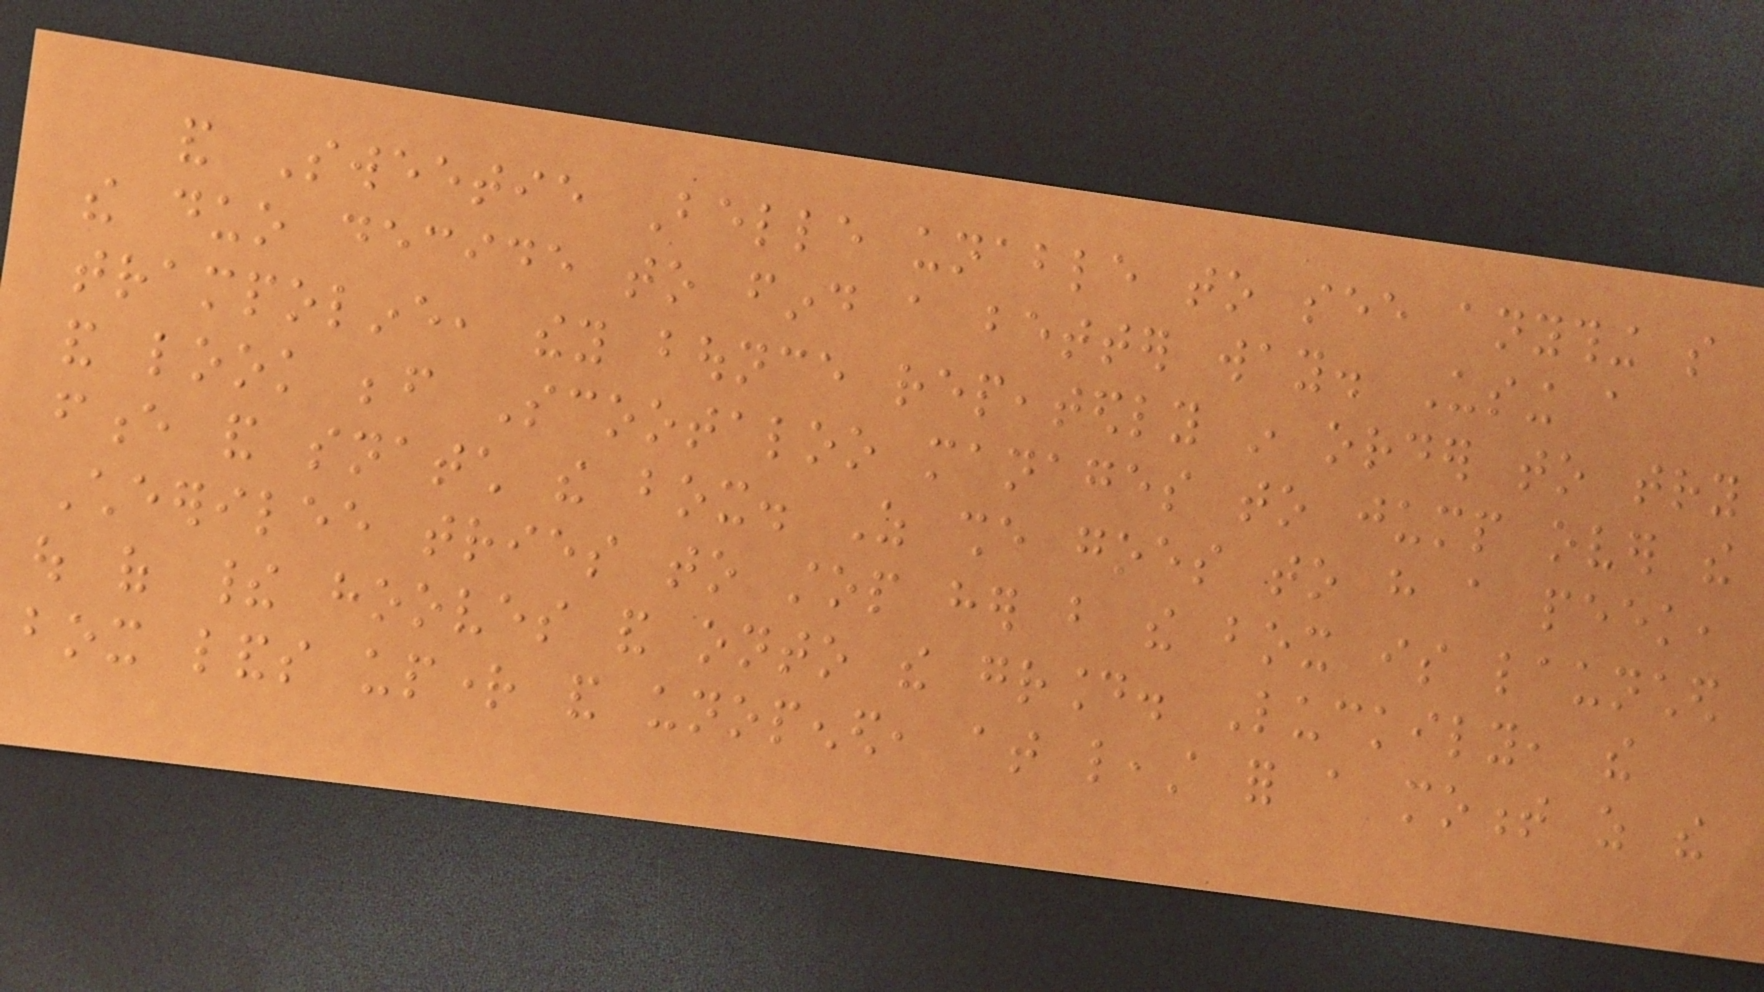and Sweetie Belle unable to see anything so
the duo decide to find a better way. Using a
trampoline, they bounce repeatedly in order to try
and look before Scootaloo manages to jump over the
fence and snatch the box. As she goes to have a peek,
Cheerilee tries to stop her but the box is launched
out of their hooves and onto the ground. Luckily, the
box lands upright and unopened, at least for a moment as the
